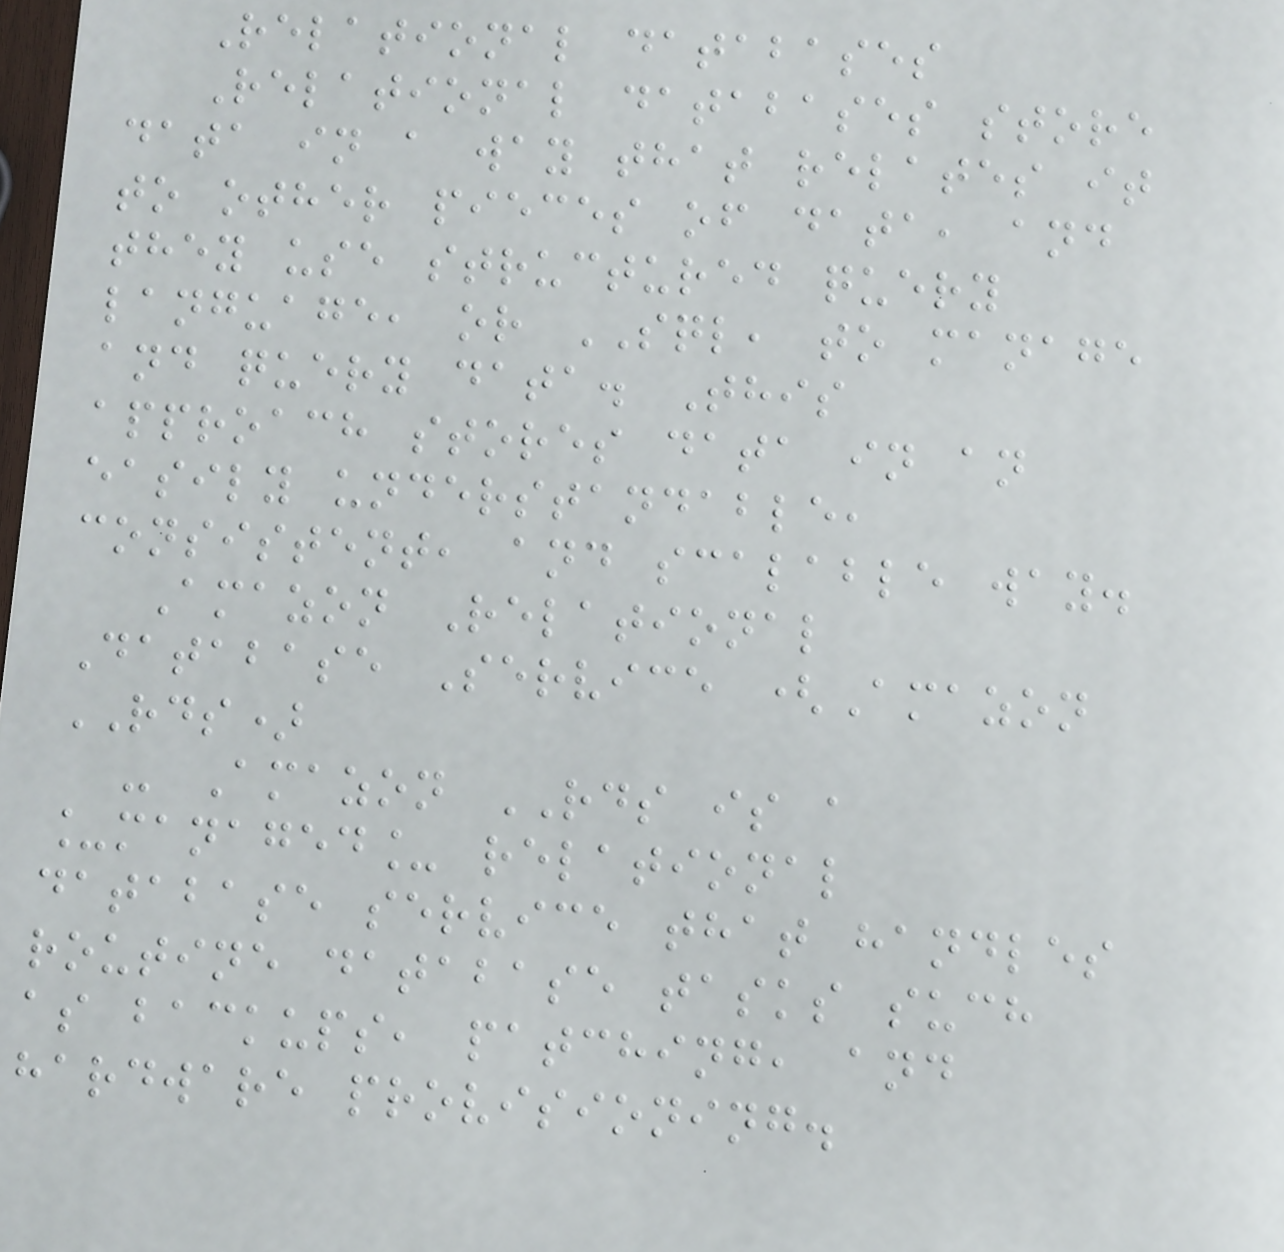Relational databases
Relational databases store
data in a way that relates it
to other pieces of data, and
they use structured query
language, or SQL, to manage
and query data. This
approach stores data in an
easily understandable,
consistent, and scalable way.
Amazon Relational
Database Service (Amazon
RDS)
- Amazon RDS is a
_managed_ relational
database service that handles
routine database tasks such
as backups, patching, and
hardware provisioning.
